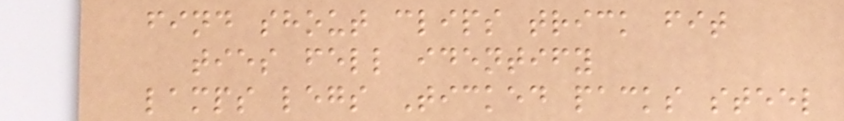find shout clips trick fit
ties fell identify
lamps legs Ticked packs steel
